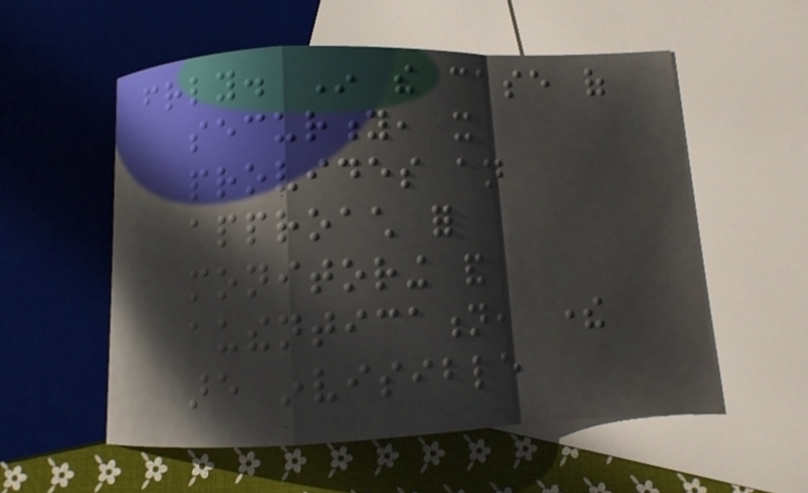friendly. In the case of
security, it
provides an
approach for
monitoring and
authentication, there
are invisible
